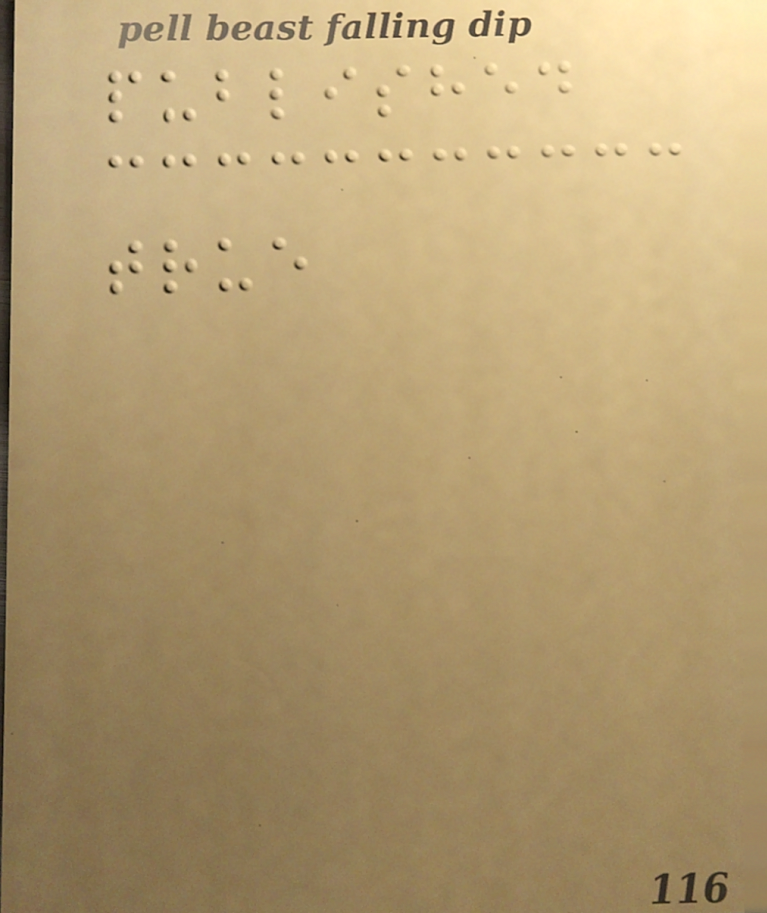published
true
